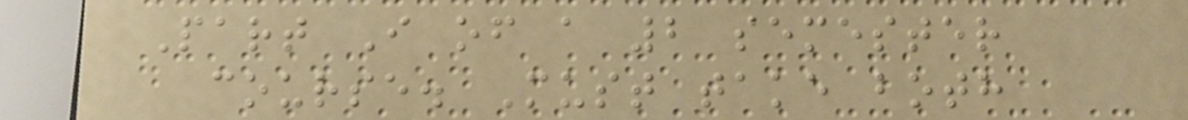Part I of a 2 semester
course. Must take both
